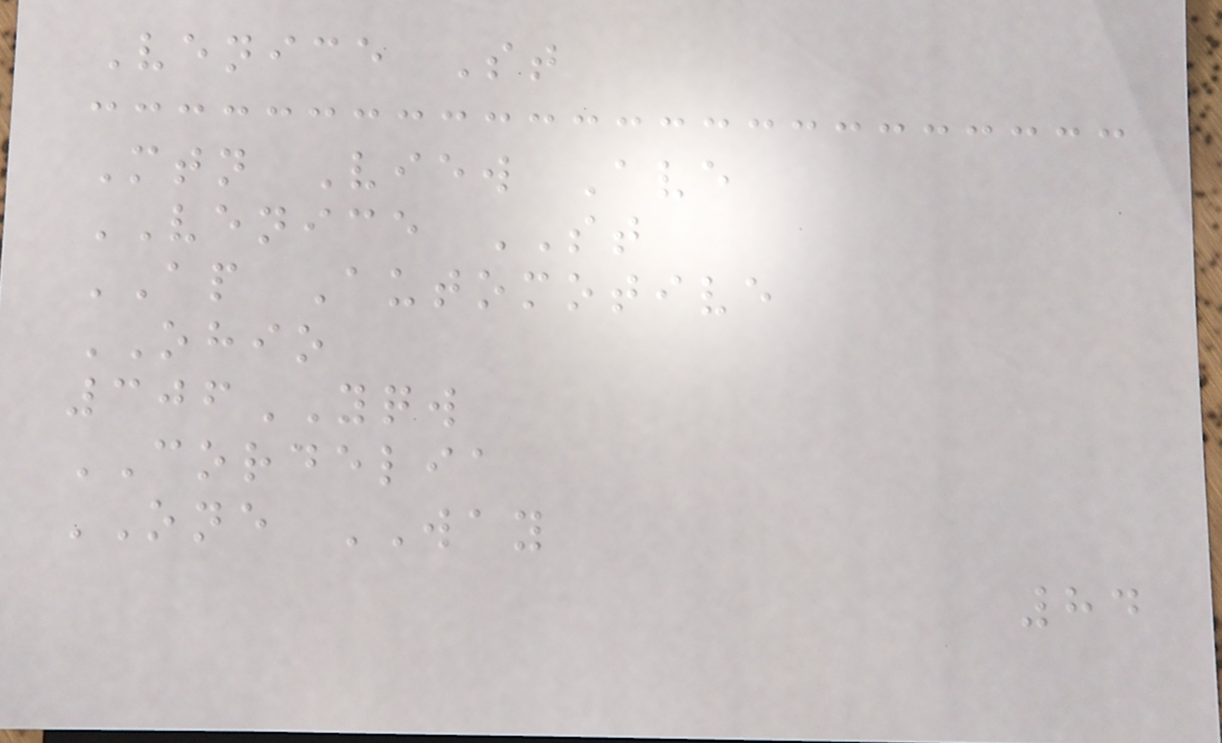Venice St
Mtn View Ave
VENICE ST
AP Automotive
OHIO
306YQW
CORDELIA
ONE WAY
84
